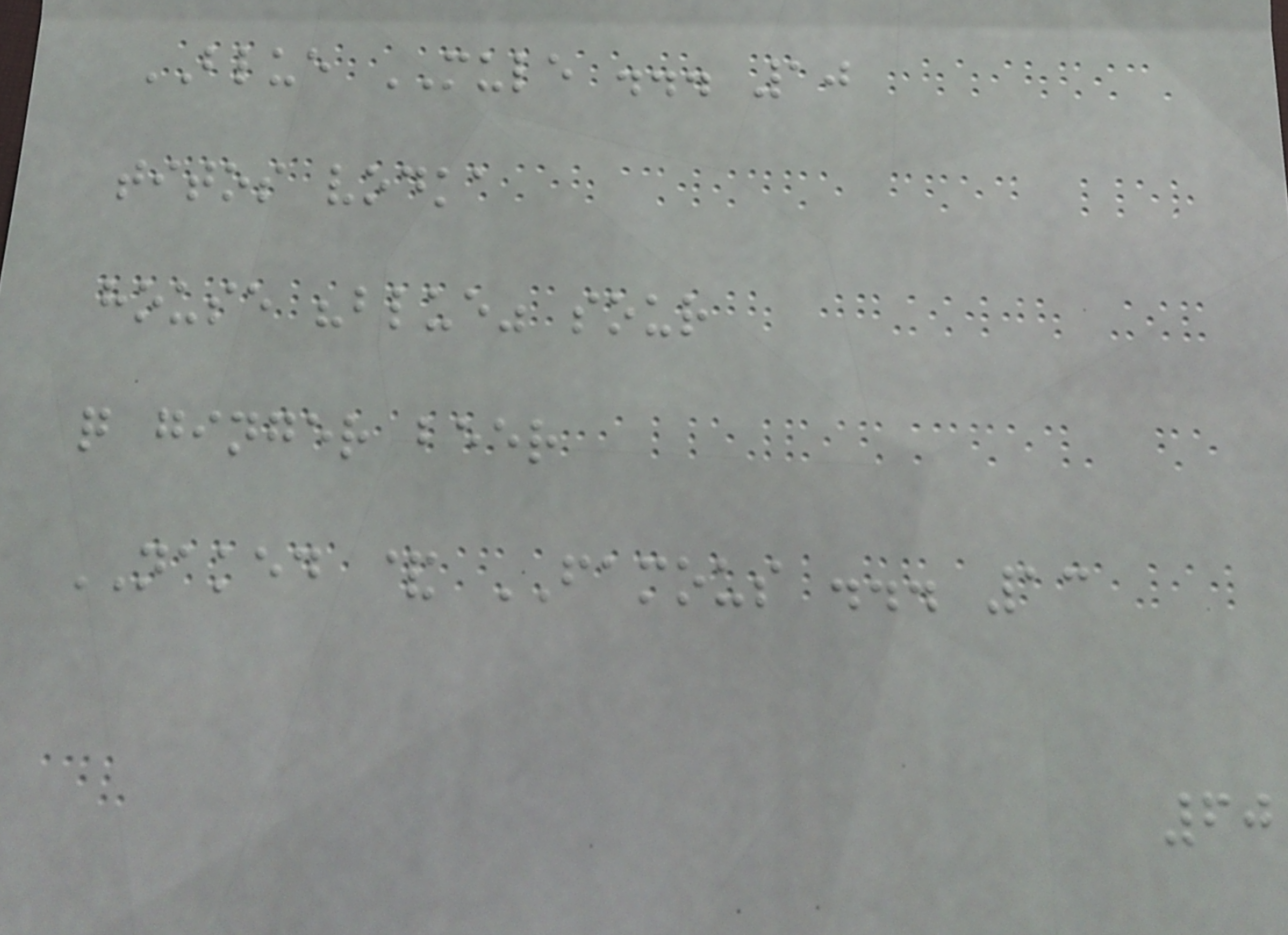BLUE MULE ... 10
titos vodka
house "blue" sour
q ginger beer
NAKED & FAMOUS ... 13
60
